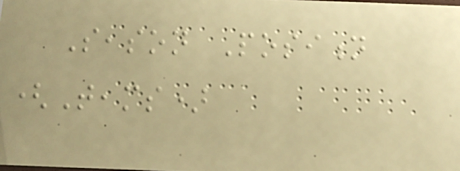Season Position
(Teams)
